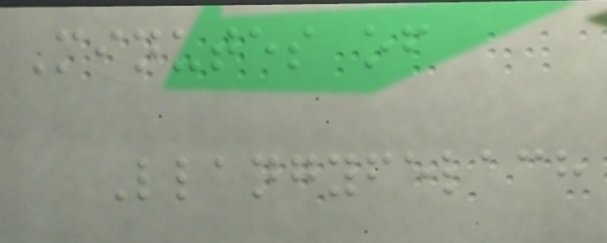Minutes of
Llangyfelach
